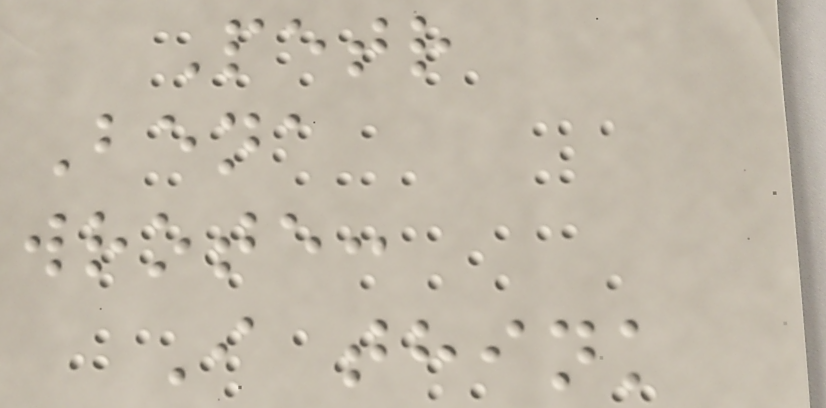Petr
Bena
wrote:
I think
